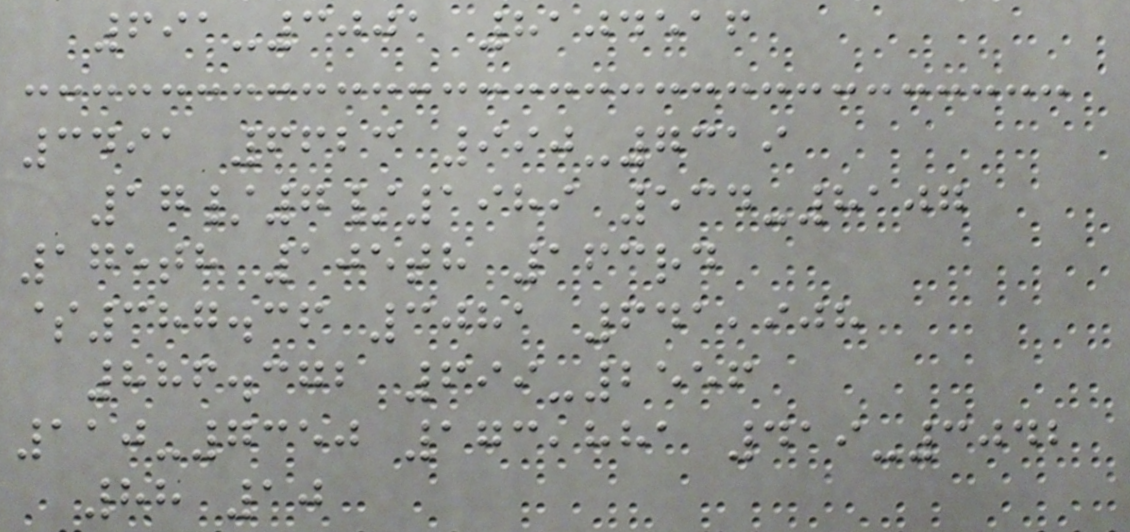691-3001 8104516
3491 6623 990-7319
17/7/1989 534-8107
175th 105th 163rd
$387.36 3081 641,908
886.372 699-2556
110-7350 173,881 419-3042
88 10
